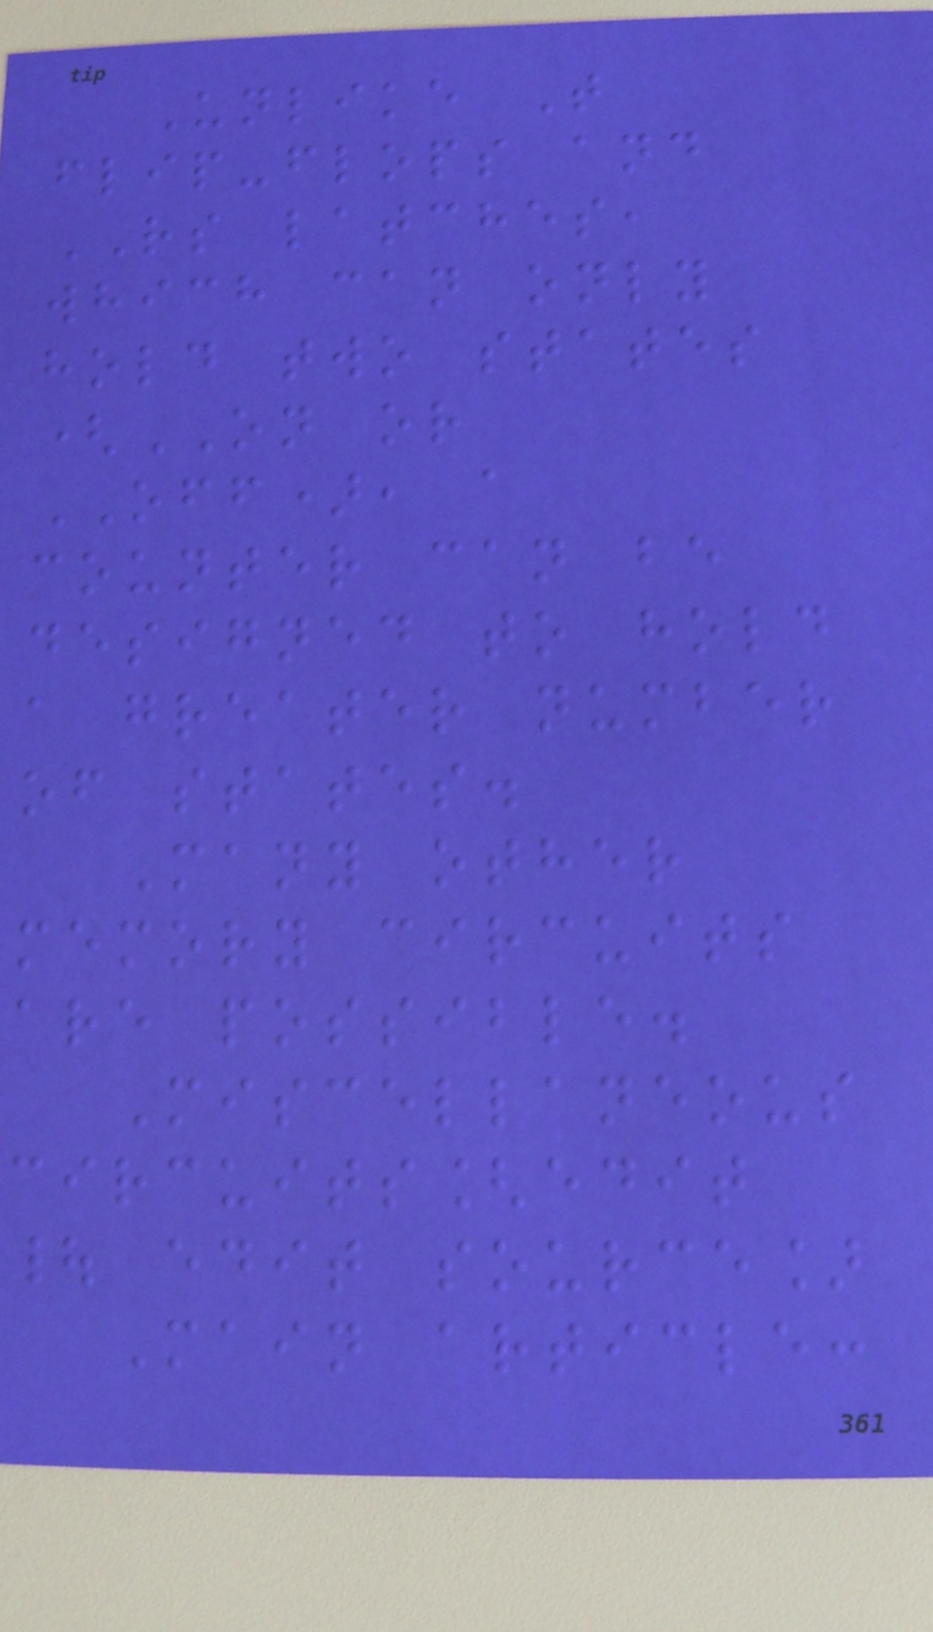Unlike T
flip-flops and
RS latches,
which can only
hold two states
(ON or
OFF), a
counter can be
designed to hold
a greater number
of states.
Many other
memory circuits
are possible.
Miscellaneous
circuits[edit
| edit source]
Main article:
